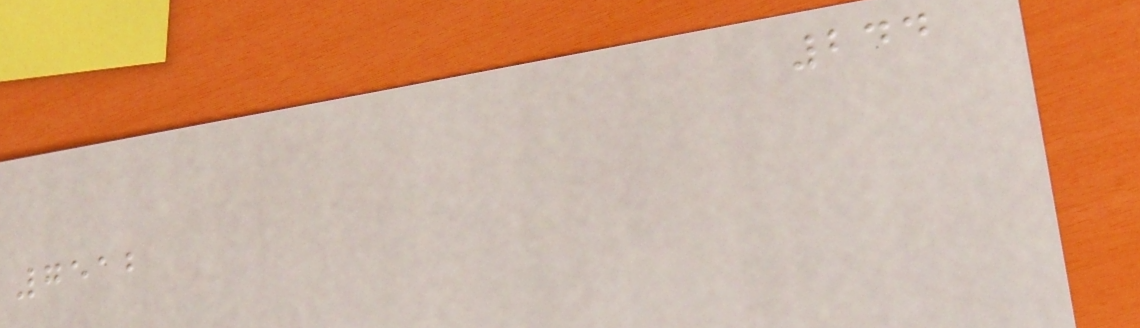244
7512
